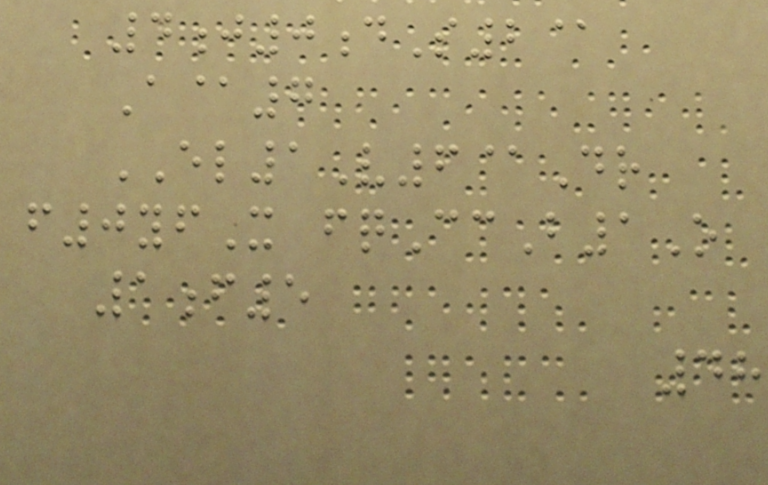4j0dS2@
A@7
EL1V6@Dr
f0yfX fqCcB1O
1f5
48
